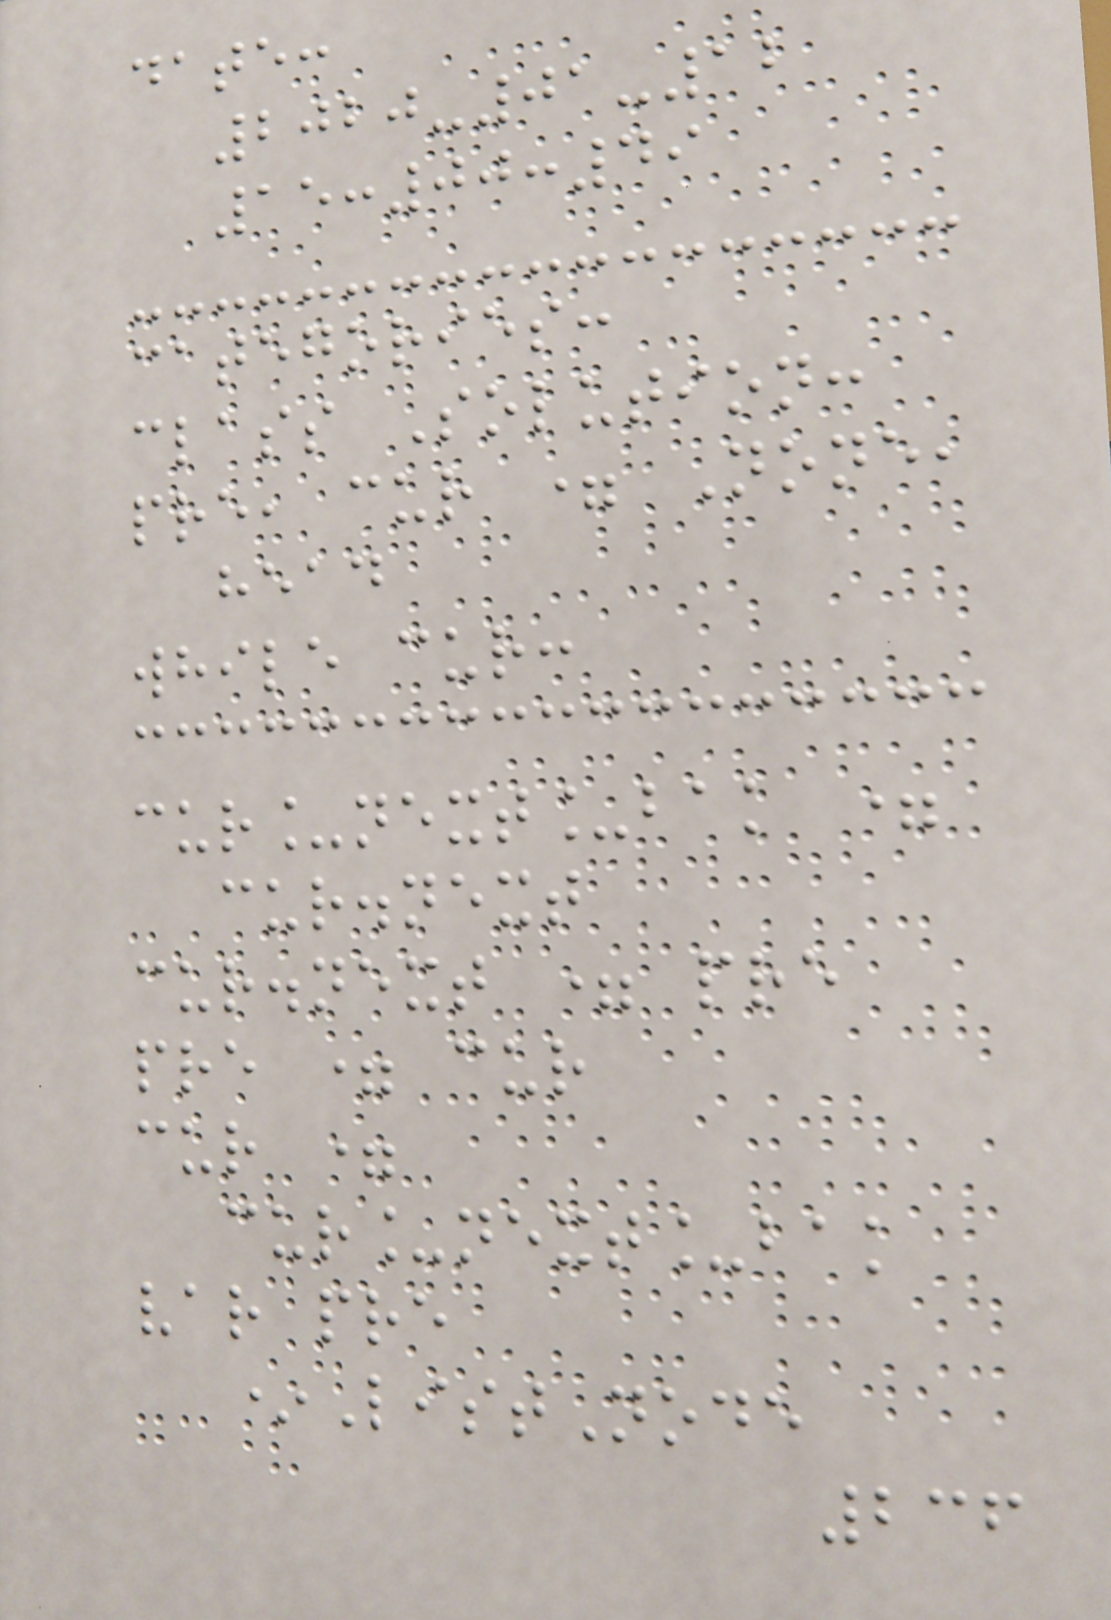date:
2020-01-12
15:00:49
categories:
class Solution:
pre, cur = None,
head
while cur:
cur_next_bak =
cur.next
cur.next = pre
pre = cur
cur =
cur_next_bak
var pre
*ListNode
236
